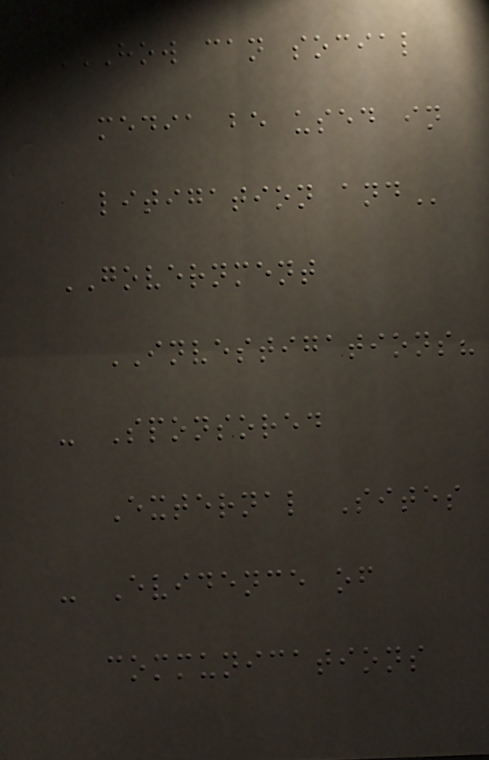HOW CAN SOCIAL
MEDIA BE USED IN
LITIGATION AND
GOVERNMENT
INVESTIGATIONS?
- Sponsored
External Sites
- Evidence of
communications
